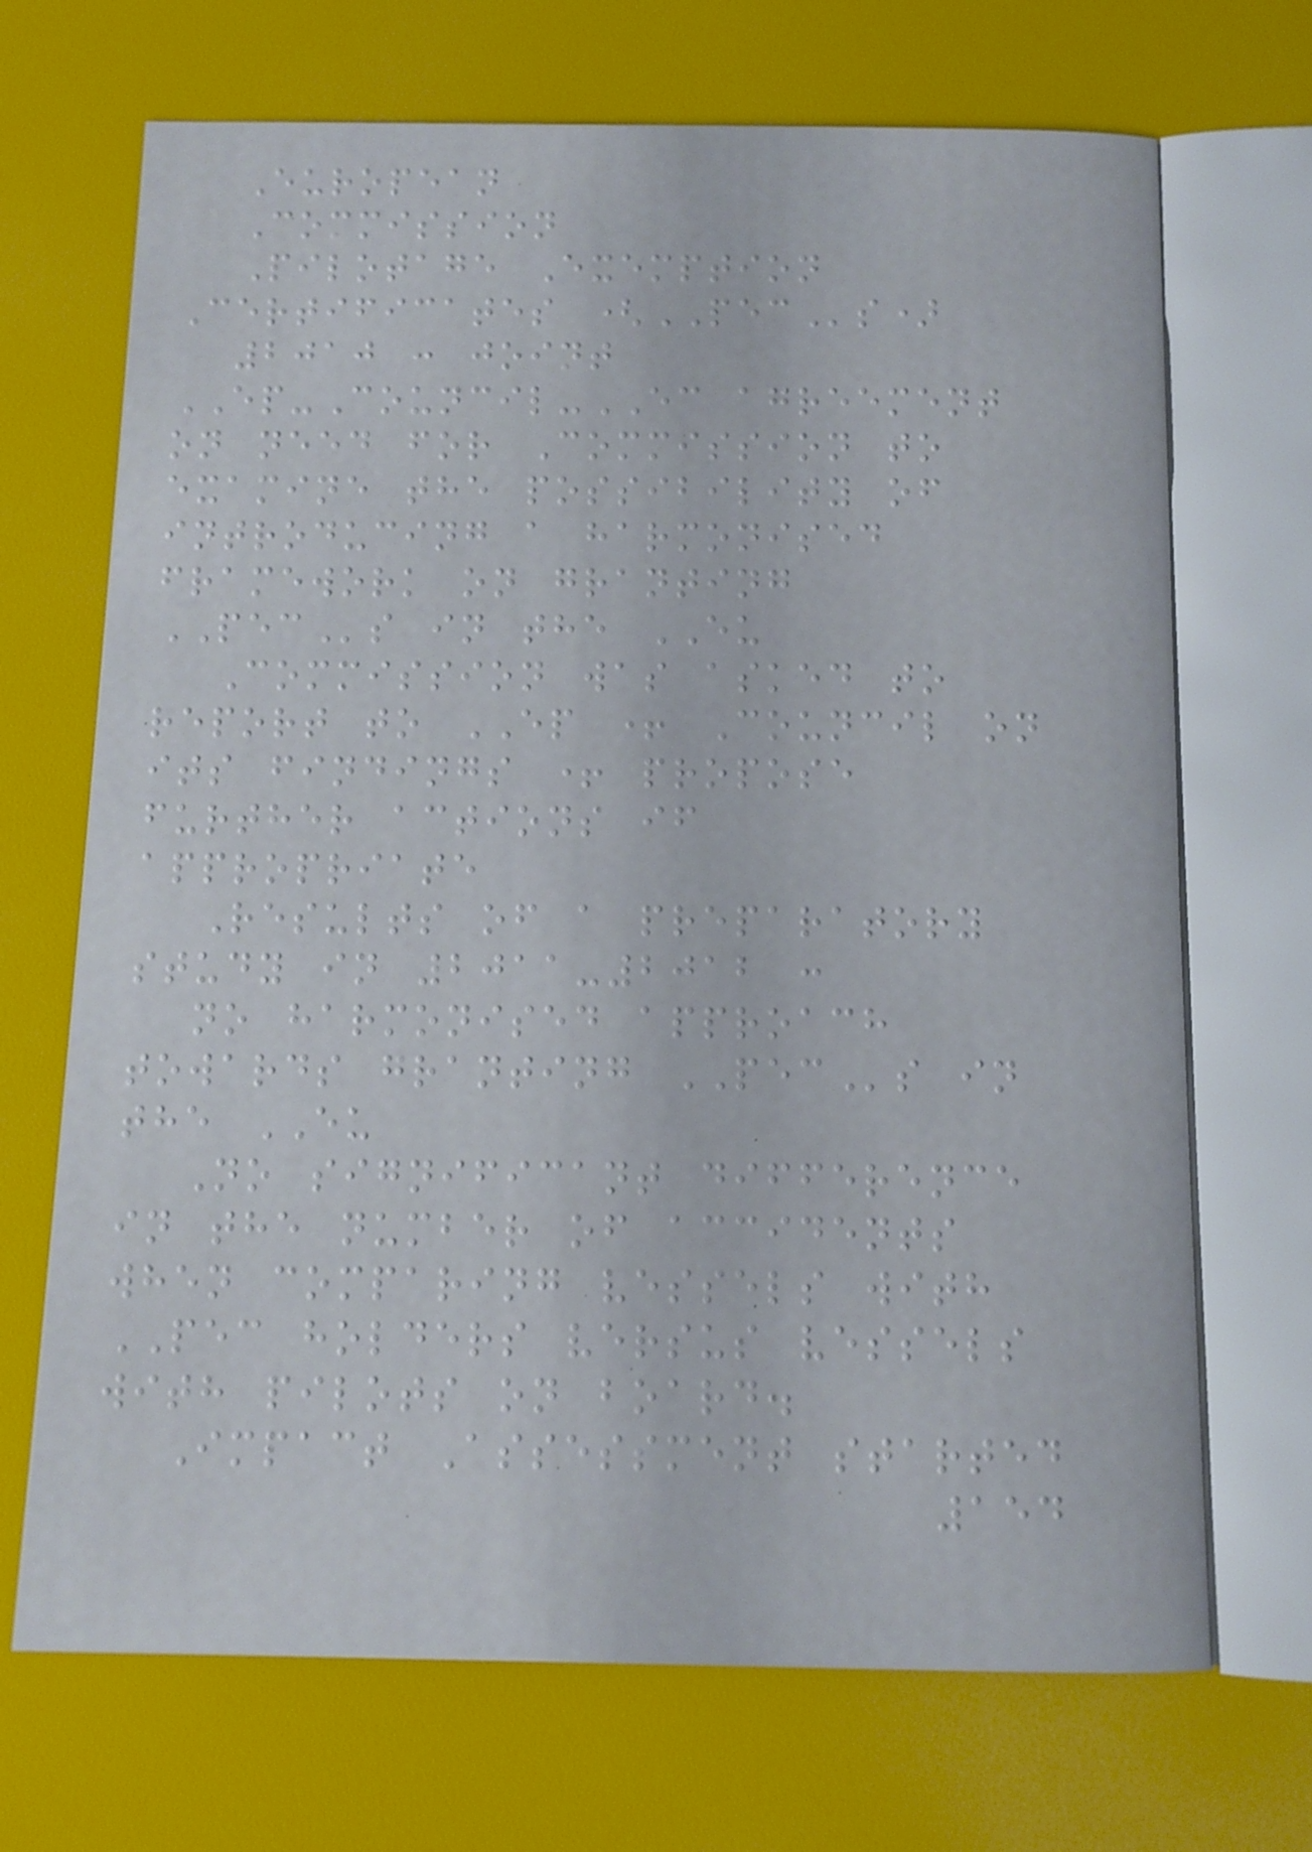European
Commission
Pilotage Exemption
Certificates (PECs)
2010 : joint
EP-Council-EC agreement
on need for Commission to
examine the possibility of
introducing a harmonised
framework on granting
PECs in the EU
Commission was asked to
report to EP + Council on
its findings + propose
further actions if
appropriate
Results of a preparatory
study in 2011-2012 :
no harmonised approach
towards granting PECs in
the EU
No significant difference
in the number of accidents
when comparing vessels with
PEC holders versus vessels
with pilots on board.
Impact Assessment started
154
